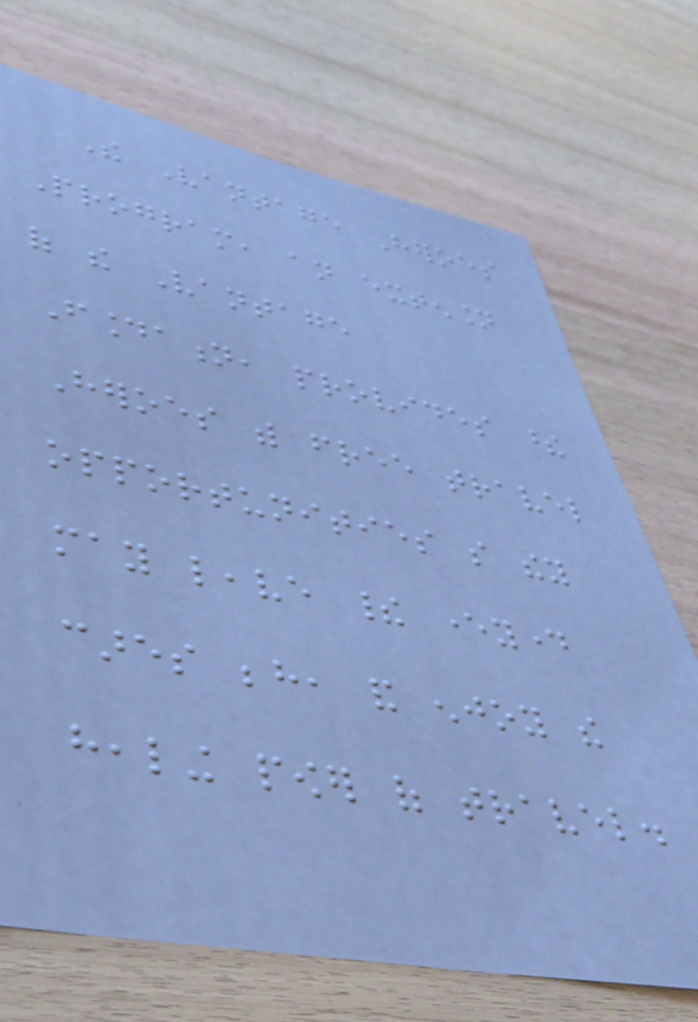The Vantage Heroes
Program, an extension
of the Vantage
Foundation, provides these
Heroes with free travel
opportunities so they
may leave their everyday
cares behind, and enjoy the
healing power of travel.
